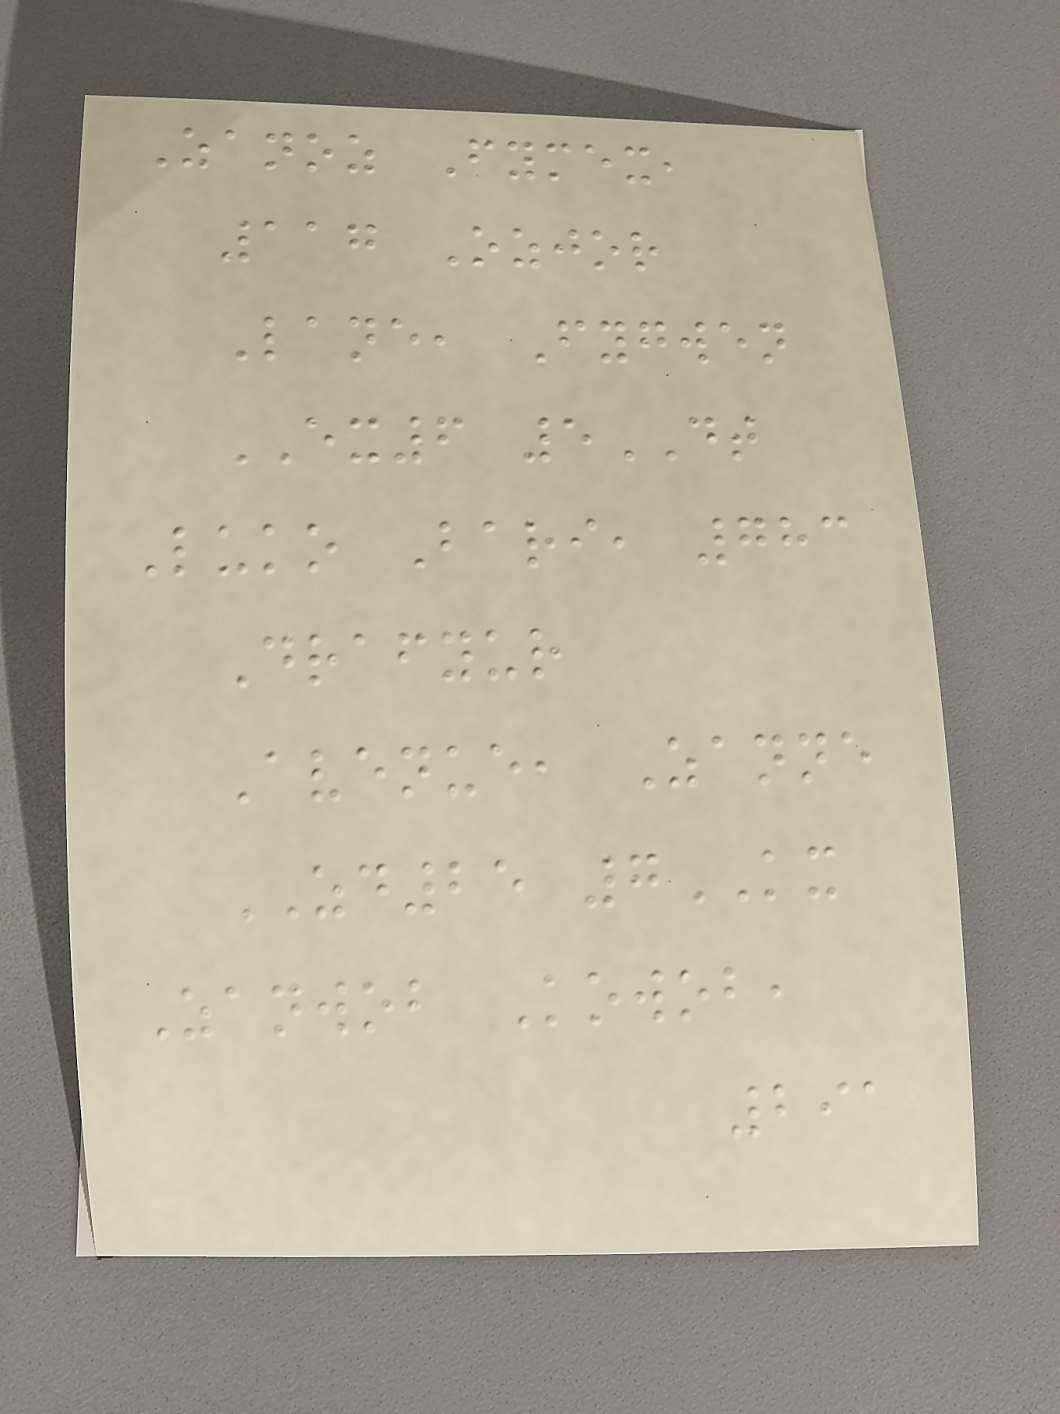Zanoz Fymex,
117 Ozjor
Lane, Fygwen
EX6 5DT
Luko Bari, 783
Drafyur
Avenue, Zanne
ZD25 7KX
Zanwob Kowob,
291
